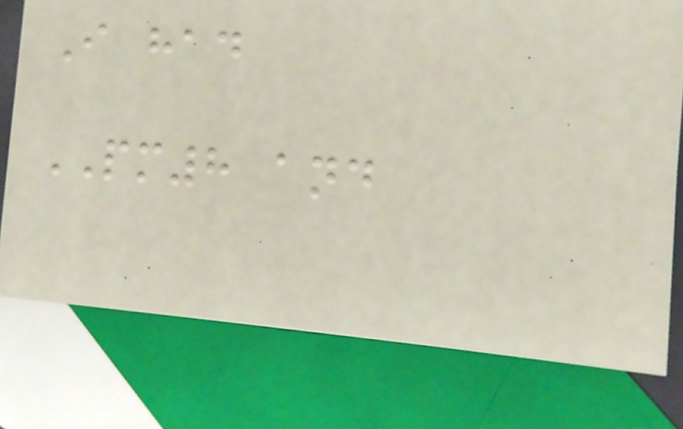I had
PM8 and
